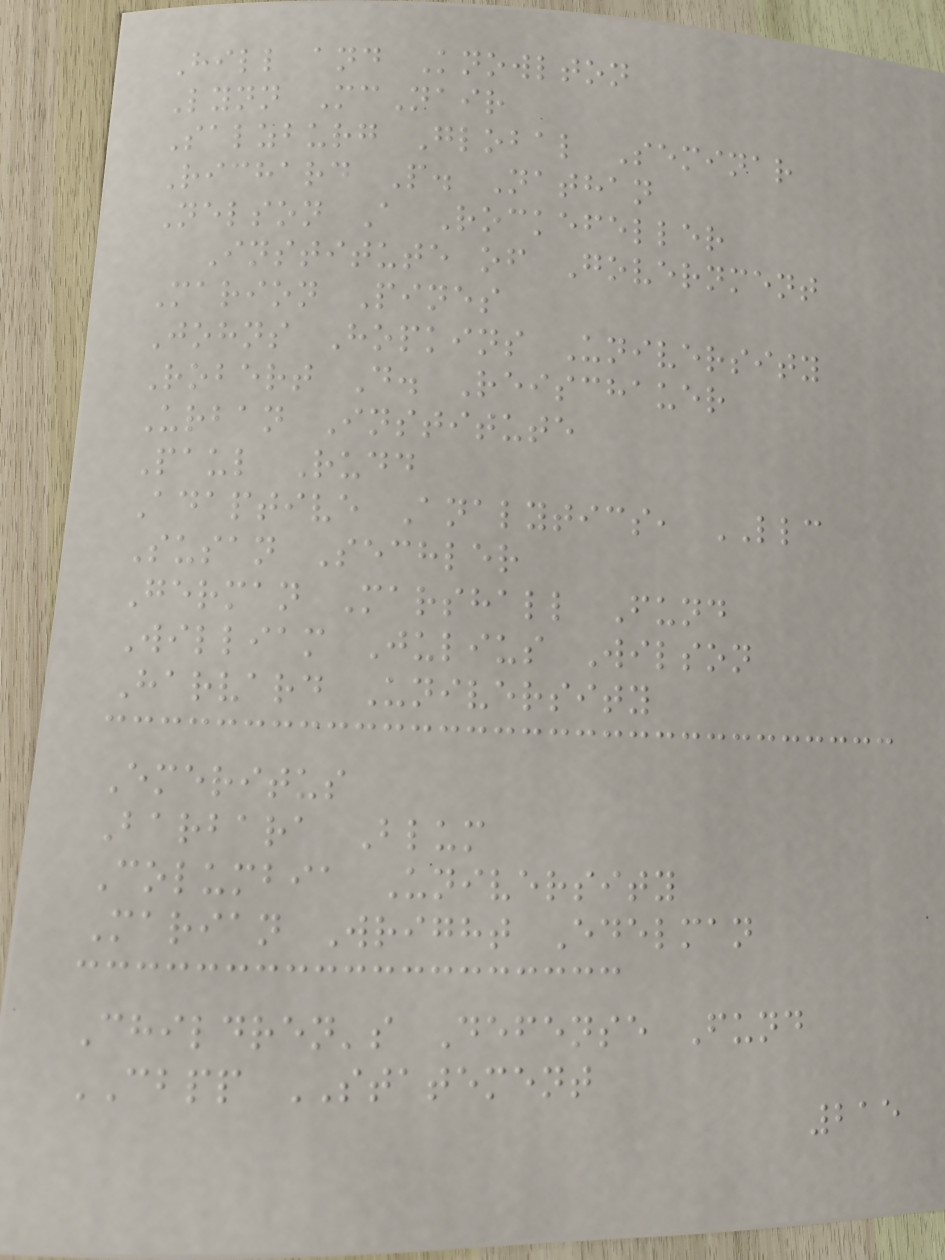Hill and Knowlton
Lynn McNair
Salzburg Global Seminar
Richard P. Nathan
Nelson A Rockefeller
Institute of Government
Marion Pines
Johns Hopkins University
Robert D. Reischauer
Urban Institute
Paul Rudd
Adaptive Analytics, LLC
Susan Sechler
German Marshall Fund
William Julius Wilson
Harvard University
Emeritus
Barbara Blum
Columbia University
Marian Wright Edelman
Children's Defense Fund
CBPP STATEMENT
215
